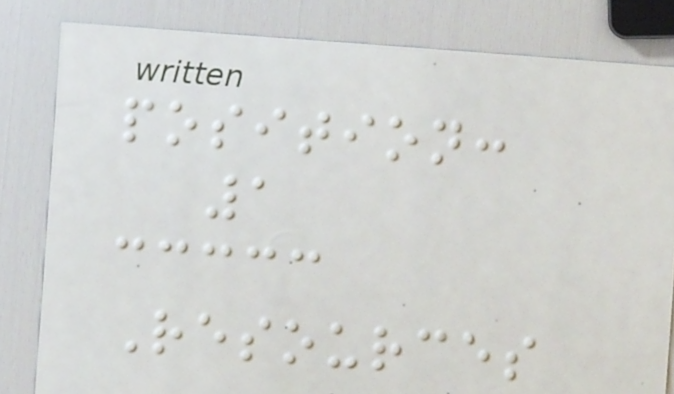position:
1
Resources
